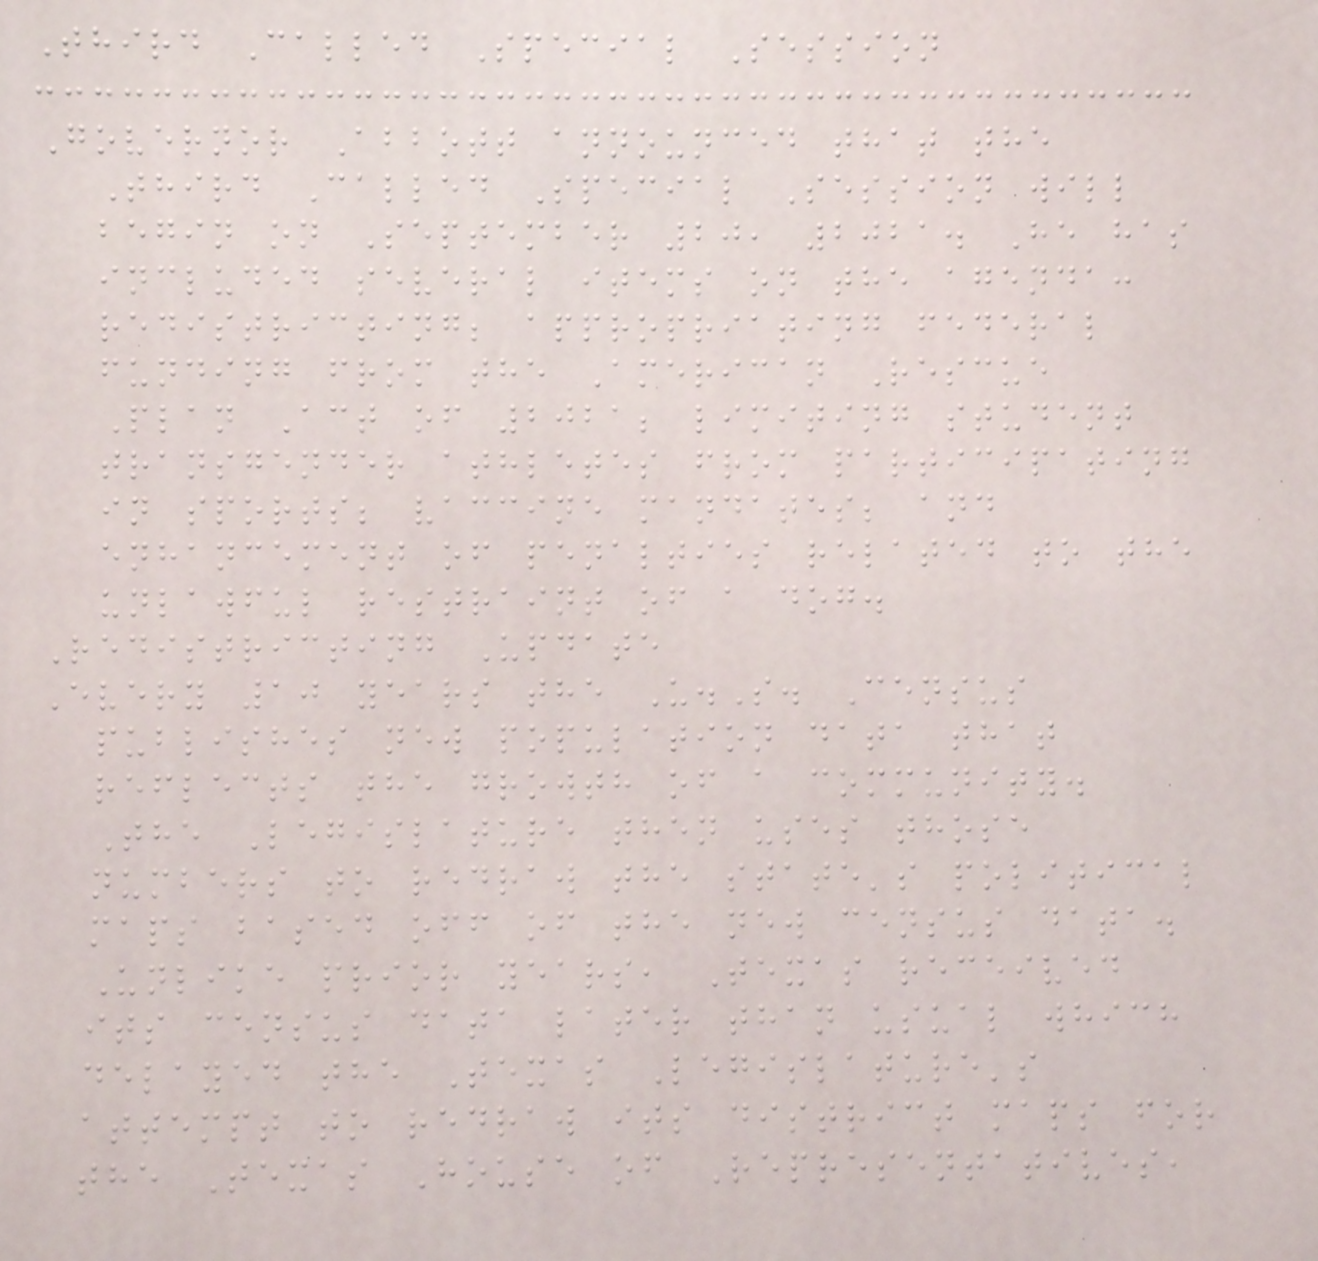Third Called Special Session
Governor Abbott announced that the
Third Called Special Session will
begin on September 20, 2021. He has
included several items on the agenda:
redistricting; appropriating federal
funding from the American Rescue
Plan Act of 2021; limiting student
transgender athletes from participating
in sports; vaccine mandates; and
enhancement of penalties related to the
unlawful restraint of a dog.
Redistricting Update
Every 10 years the U.S. Census
publishes new population data that
reflects the growth of a community.
The Legislature then uses those
numbers to redraw the state's political
maps based off of the new census data.
Unlike prior years, Texas received
its census data later than usual which
delayed the Texas Legislature's
attempt to redraw its district maps for
the Texas House of Representatives,
